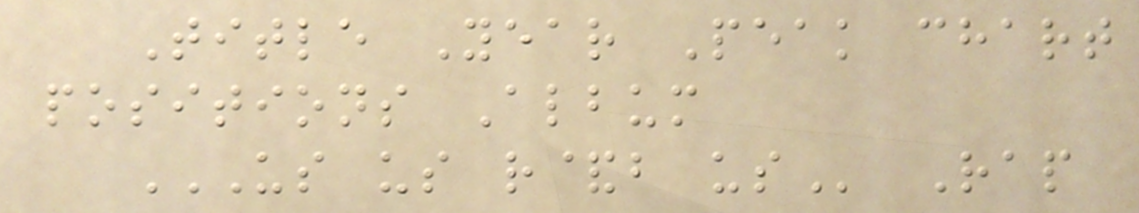Title Year Peak chart
positions Album
US US R&B US Rap
